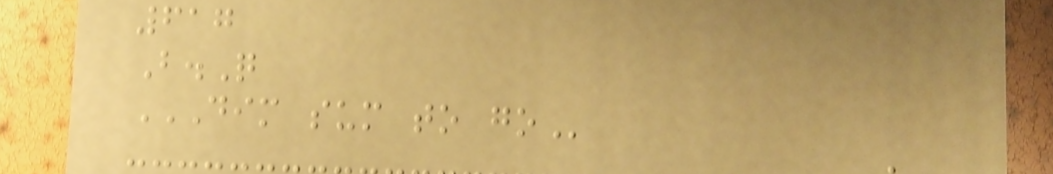617
B.Q
DIM SUM TO GO
